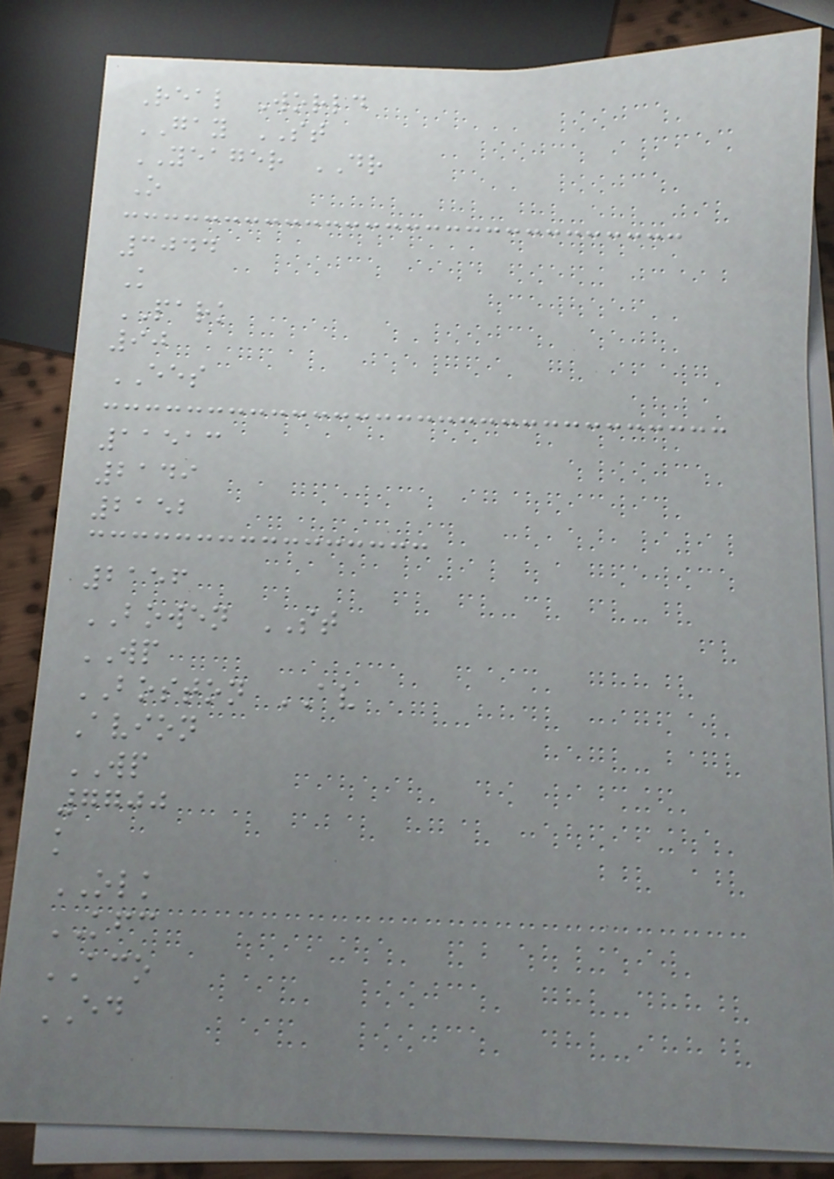Real World
GAY ST
YEAGER DR
O
3044
K
PARK
90
EES
11513
2149
2152
2156
BOWEN ST
WP
BOSTON AV
Avion
WP
7700
k
OLK
KFC
ACO
ED
